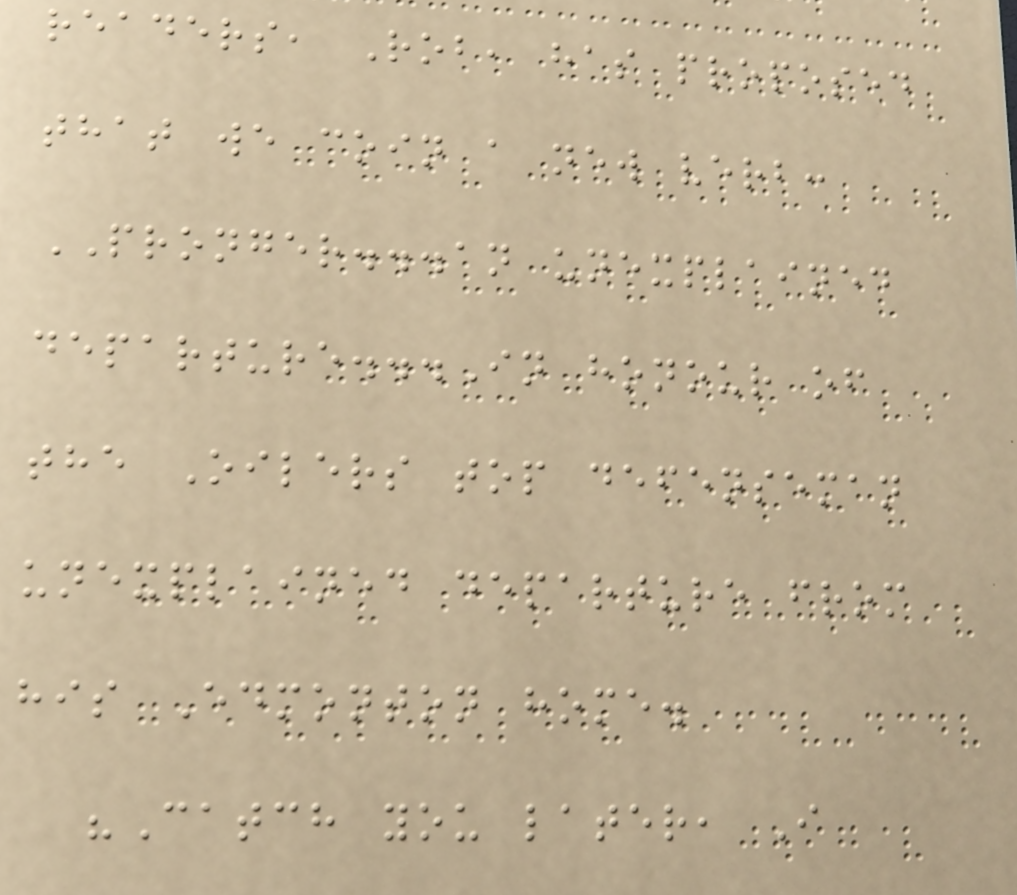readers, Rob, has proposed
that we coin a new verb:
PRONGER...an unexplained
departure...In honour of
the Oilers top defenseman
unexplained departure from
his Edmonton home.
"Catch you later, I
